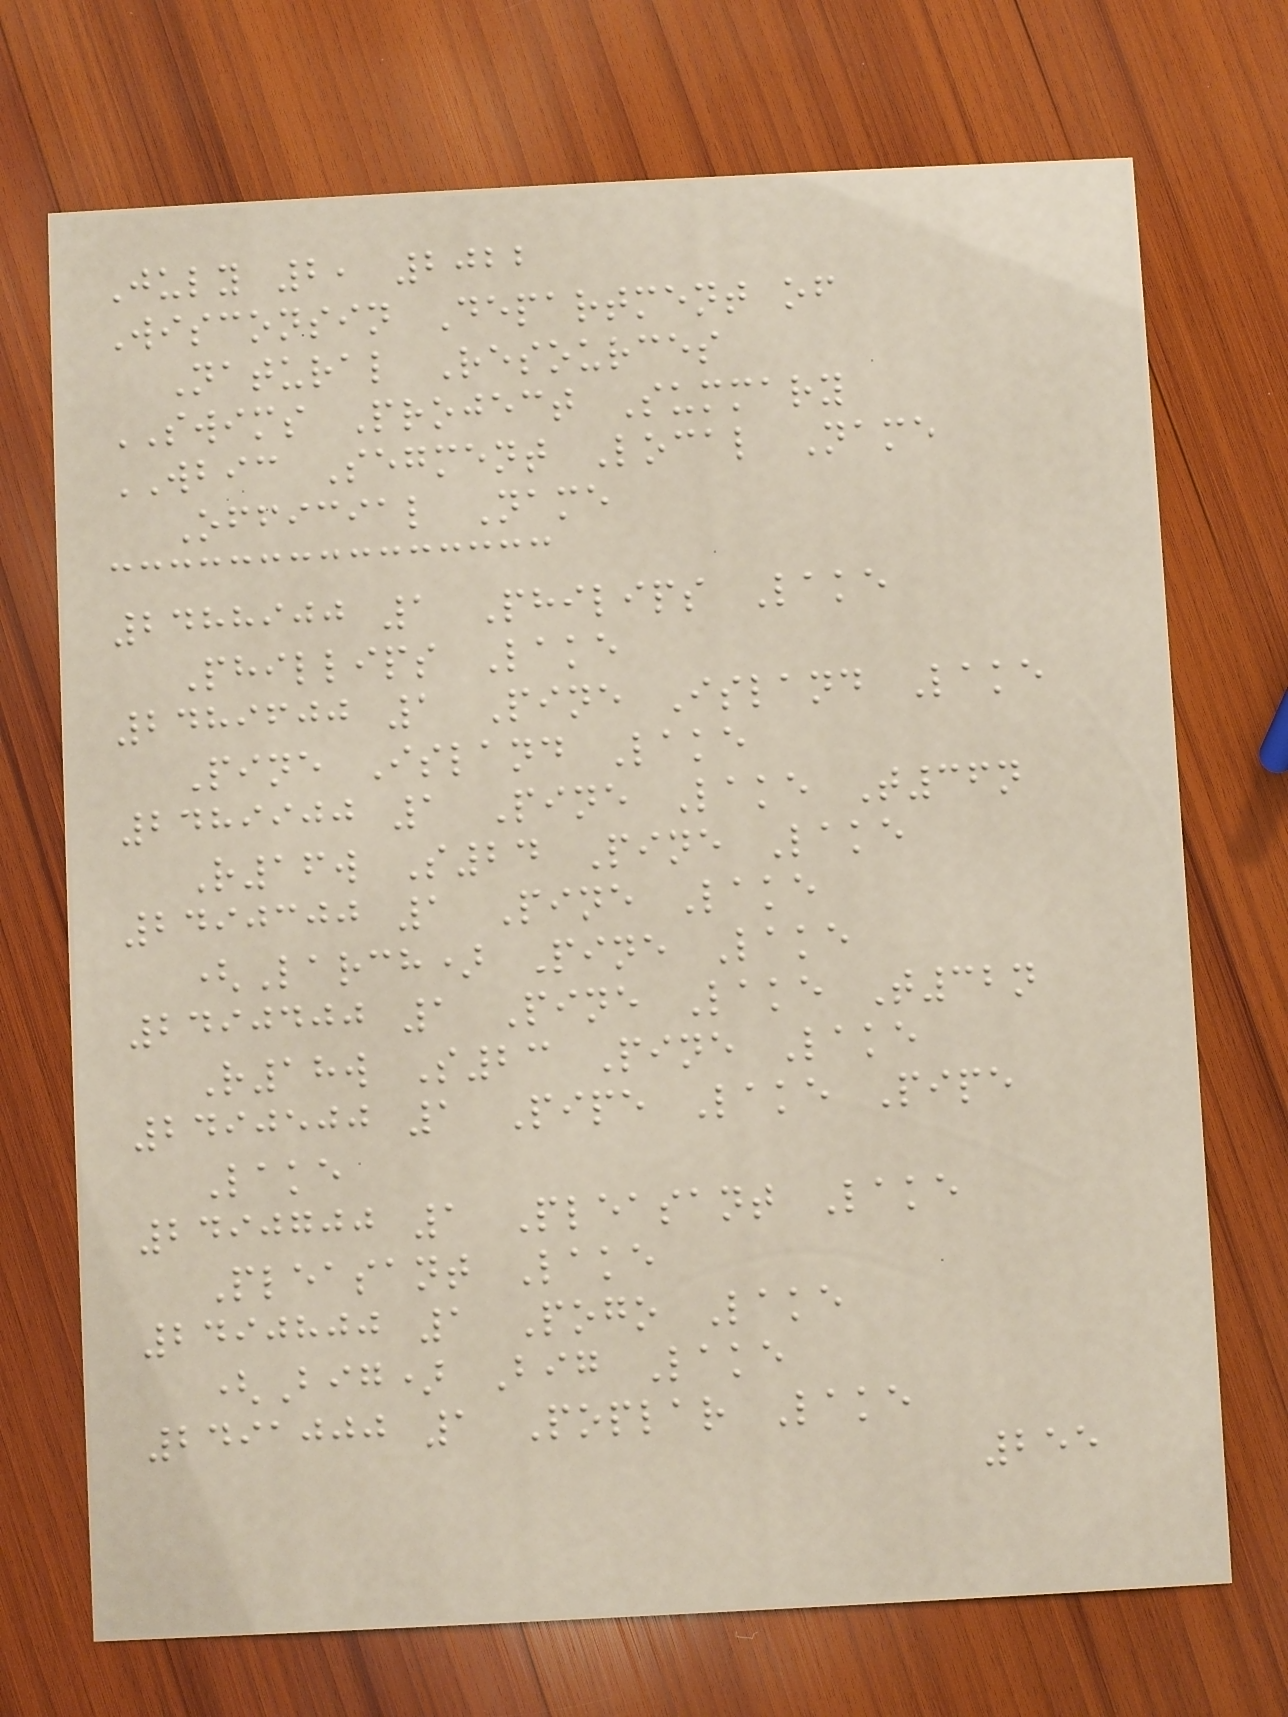July 2, 2022
Wisconsin Department of
Natural Resources
SWIMS Project Summary
WBIC Segment Local Name
Official Name
2488900 1 Philips Lake
Phillips Lake
2489600 1 Pine Island Lake
Pine Island Lake
2489900 1 Pine Lake T36n
R16w S24 Pine Lake
2490300 1 Pine Lake
(Larch) Pine Lake
2490400 1 Pine Lake T32n
R18w S23 Pine Lake
2490500 1 Pipe Lake Pipe
Lake
2490700 1 Pleasant Lake
Pleasant Lake
2490800 1 Pogo Lake
(Big) Big Lake
2491000 1 Poplar Lake
255
